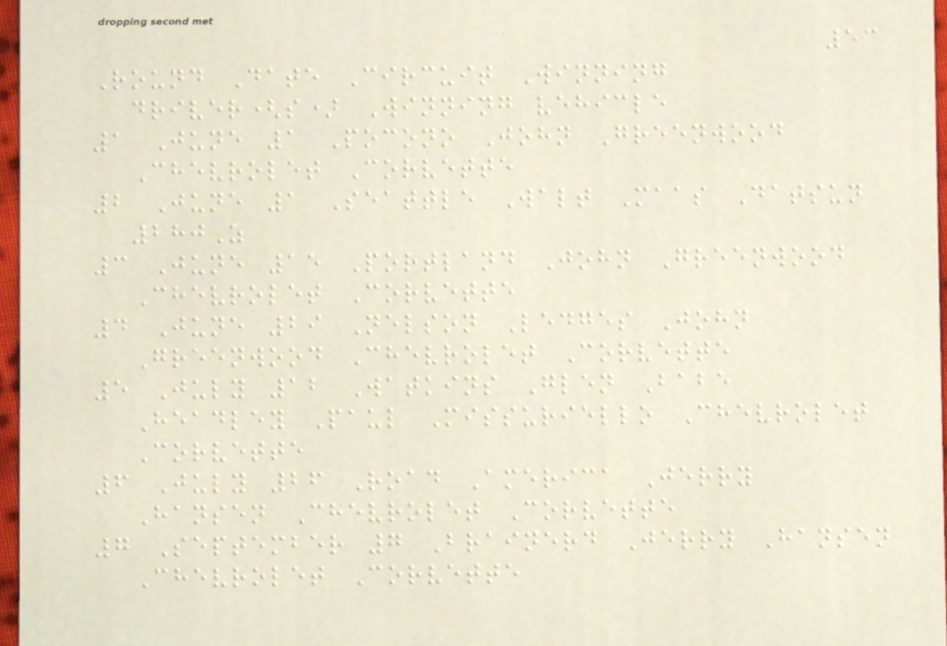53
Round Date Circuit Winning
driver(s) Winning vehicle
1 June 1 Pocono John Greenwood
Chevrolet Corvette
2 June 1 Seattle Walt Maas Datsun
280Z
3 June 15 Portland John Greenwood
Chevrolet Corvette
4 June 29 Nelson Ledges John
Greenwood Chevrolet Corvette
5 July 12 Watkins Glen Babe
Headley Paul Missuriello Chevrolet
Corvette
6 July 26 Road America Jerry
Hansen Chevrolet Corvette
7 September 7 Brainerd Jerry Hansen
Chevrolet Corvette
